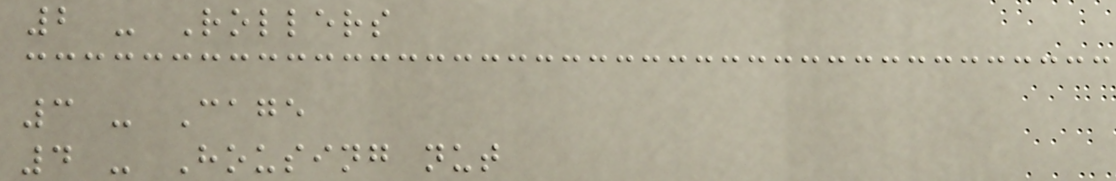2 - Rollers
3 - Cage
4 - Housing nut
